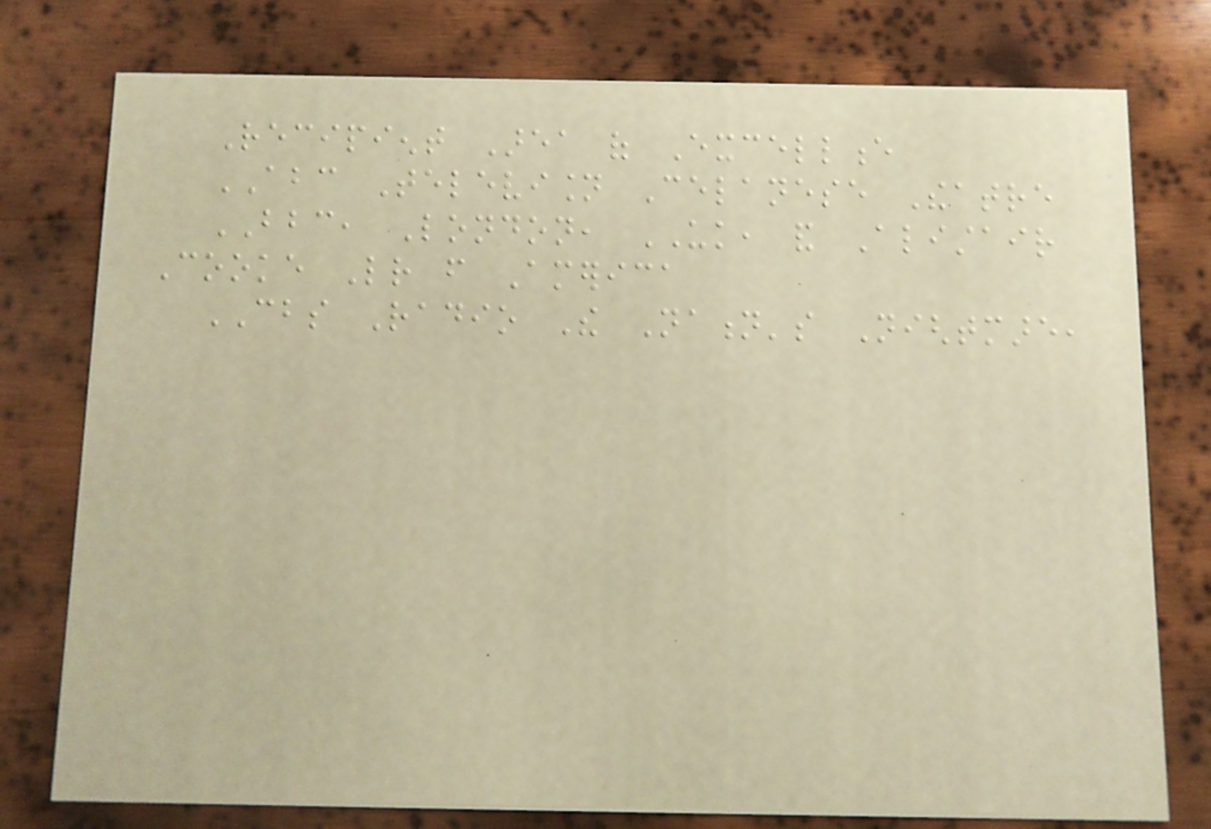Recipient Area of Excellence
ABC Television Celanese Theatre
BBC, London, UK, and Alistair
Cooke Letter from America
CBS Radio The Nation's Nightmare,
